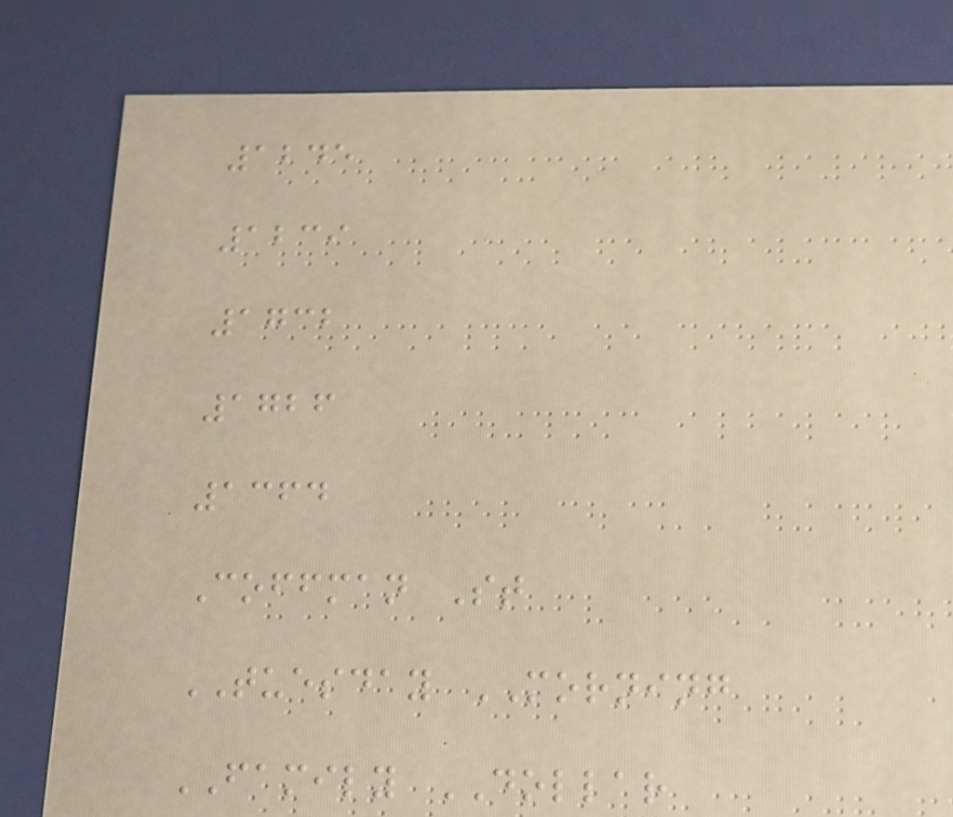1245
1239
1732
1726
1364
Coffman St
TUESDAY MORNING
FAMILY DOLLAR
